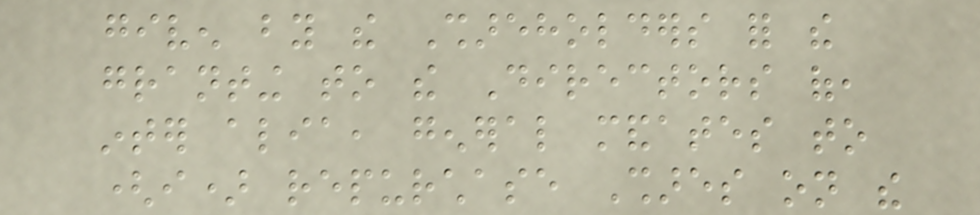given by the Shareholders for the
granting to the Directors of,
inter alia, general mandates to
(i) repurchase Shares on the
